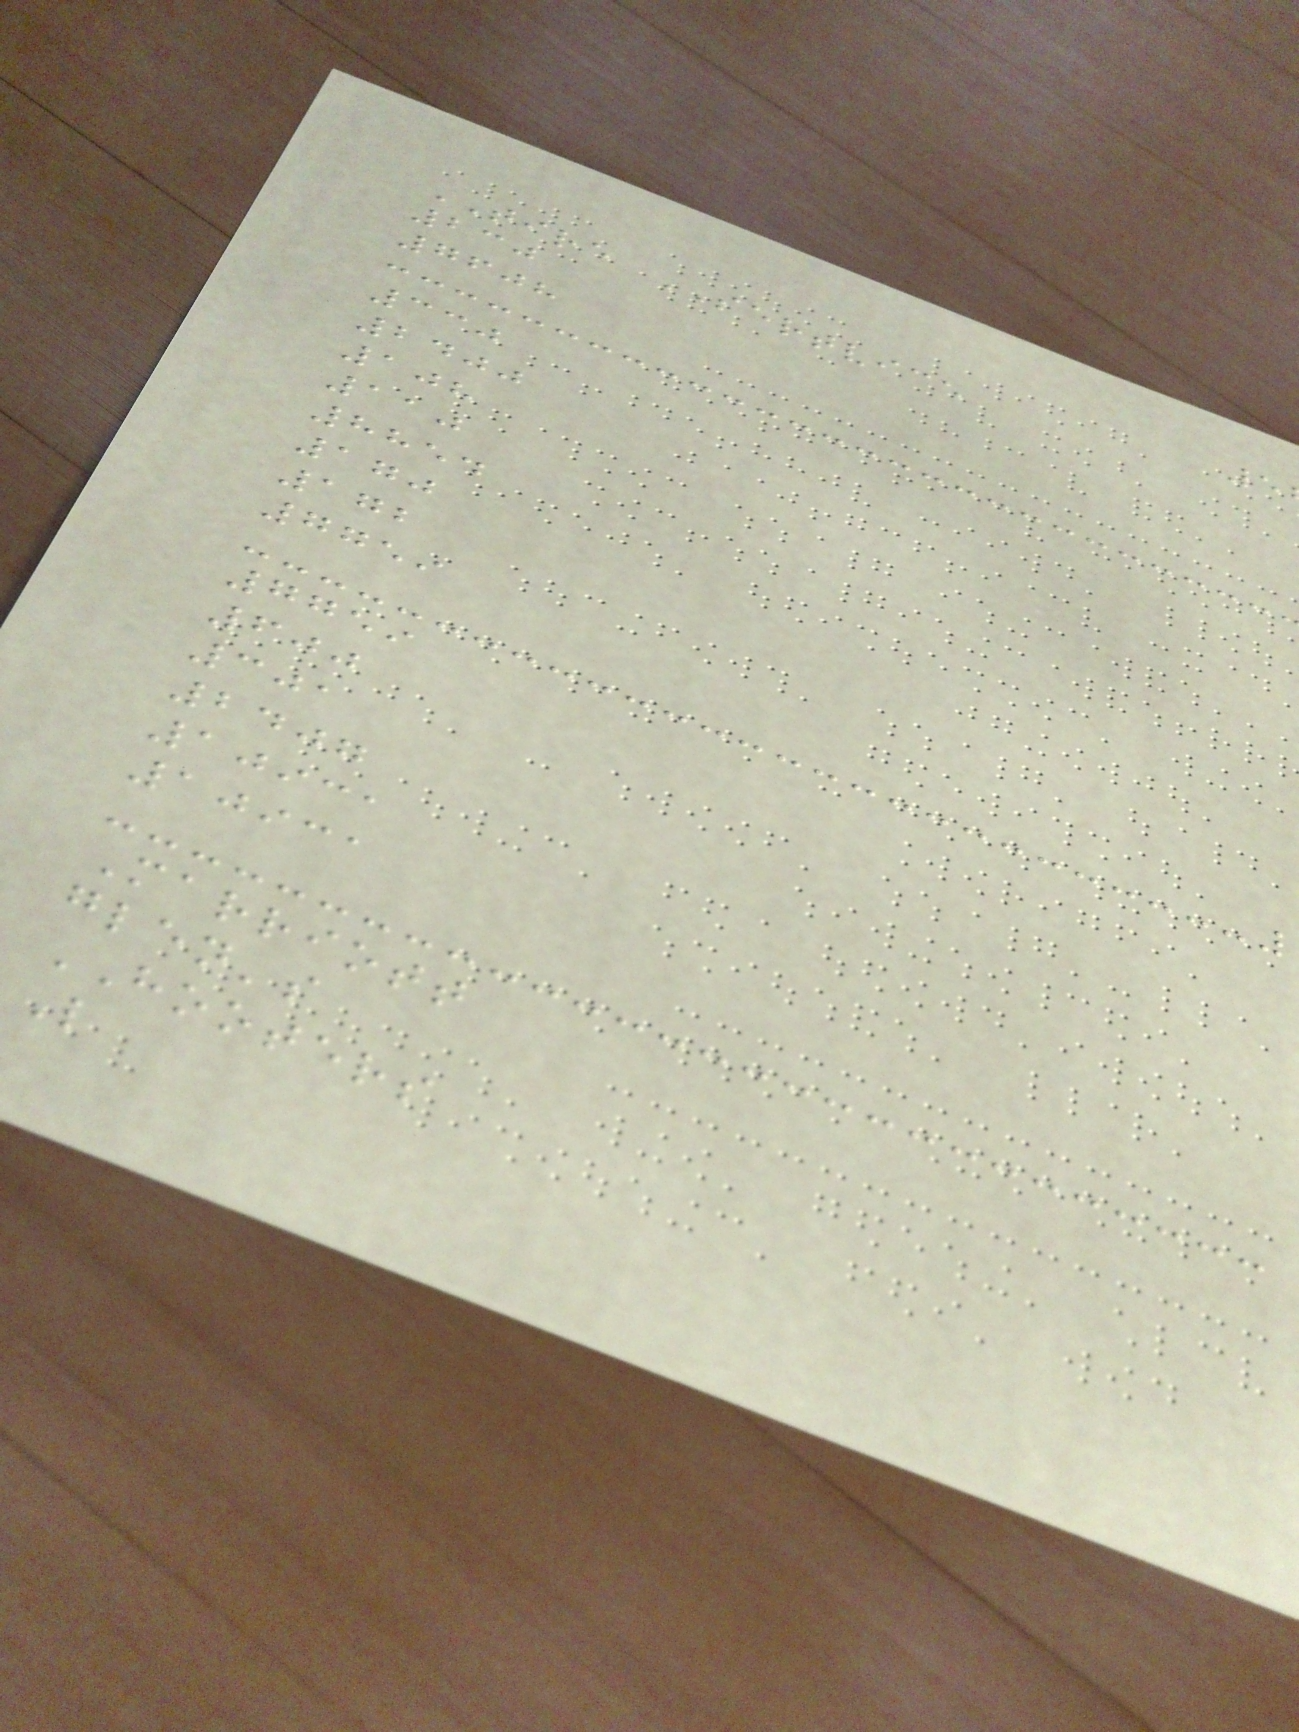TIRE SERTVICE
230
7608
330
2400
108
110
8854
170
172
7759
7759
600
301
2407
10931
10931
Marriott
glen's
HOOTERS
L
